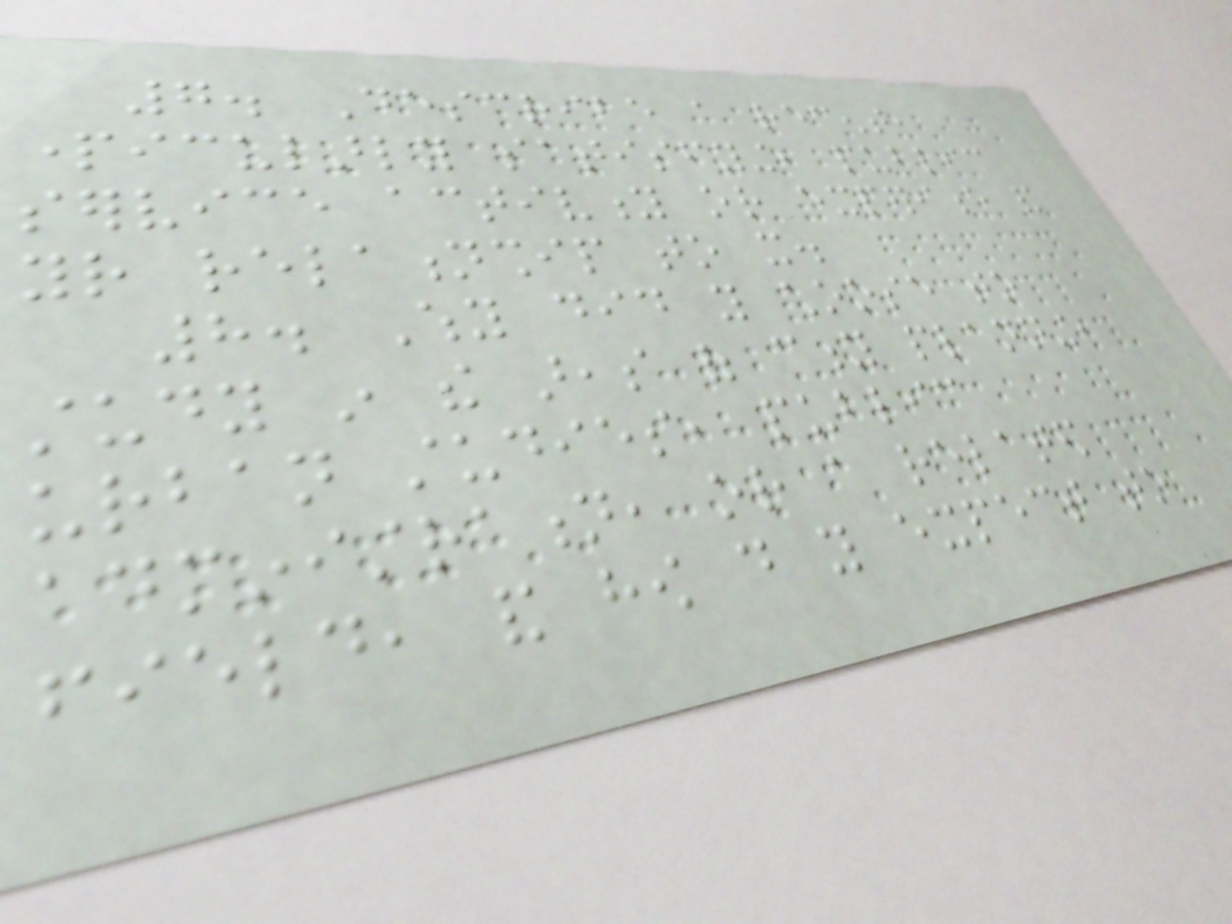7. Describe a recent,
particularly satisfying, public
service activity or experience and
your relationship to it.
8. Why did you choose to
study in the areas of city planning,
urban studies, public
administration, or a related
field, and how do you expect to
